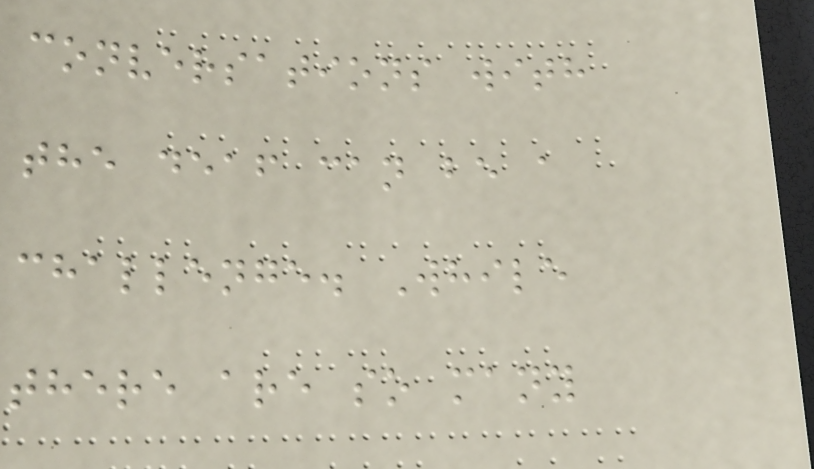conversations with
the deaf can be a
challenge. While
there are so many
